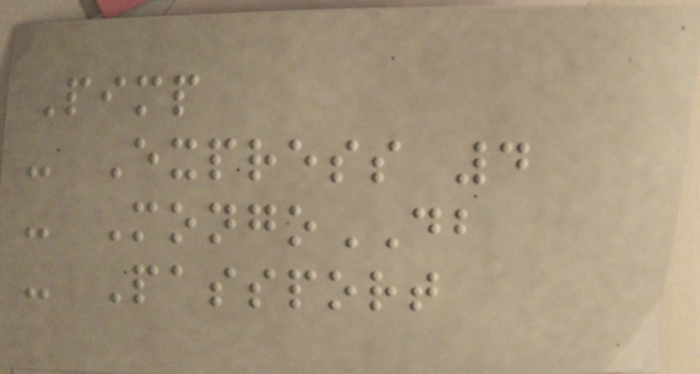Pimp
- Express 4
- MongoDB
- Passport
